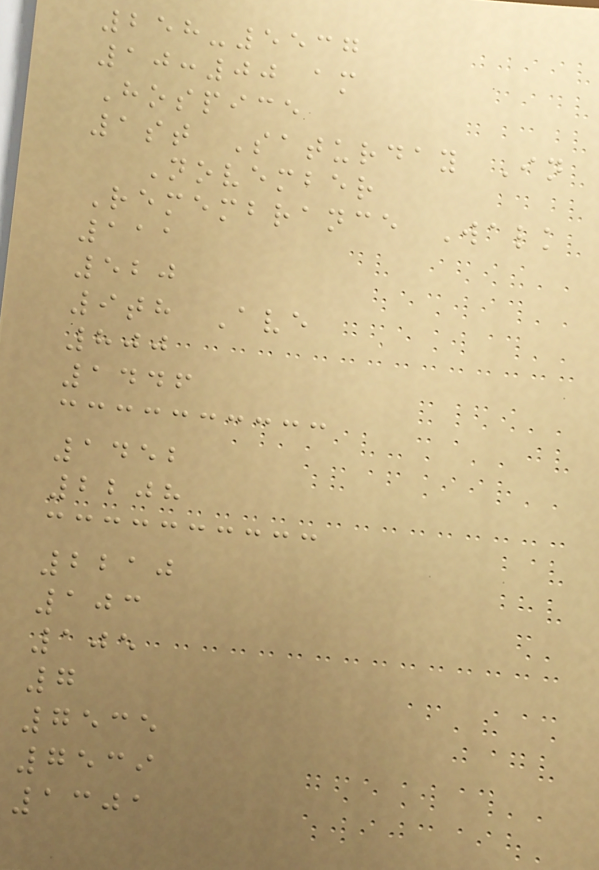258-5537
10:00 am
Hospice
1st Saturday In
November
Remembrance Walk
111
520
9th Ave
800
1446
1452
2208
2210
103
105
7
7535
7539
1301
